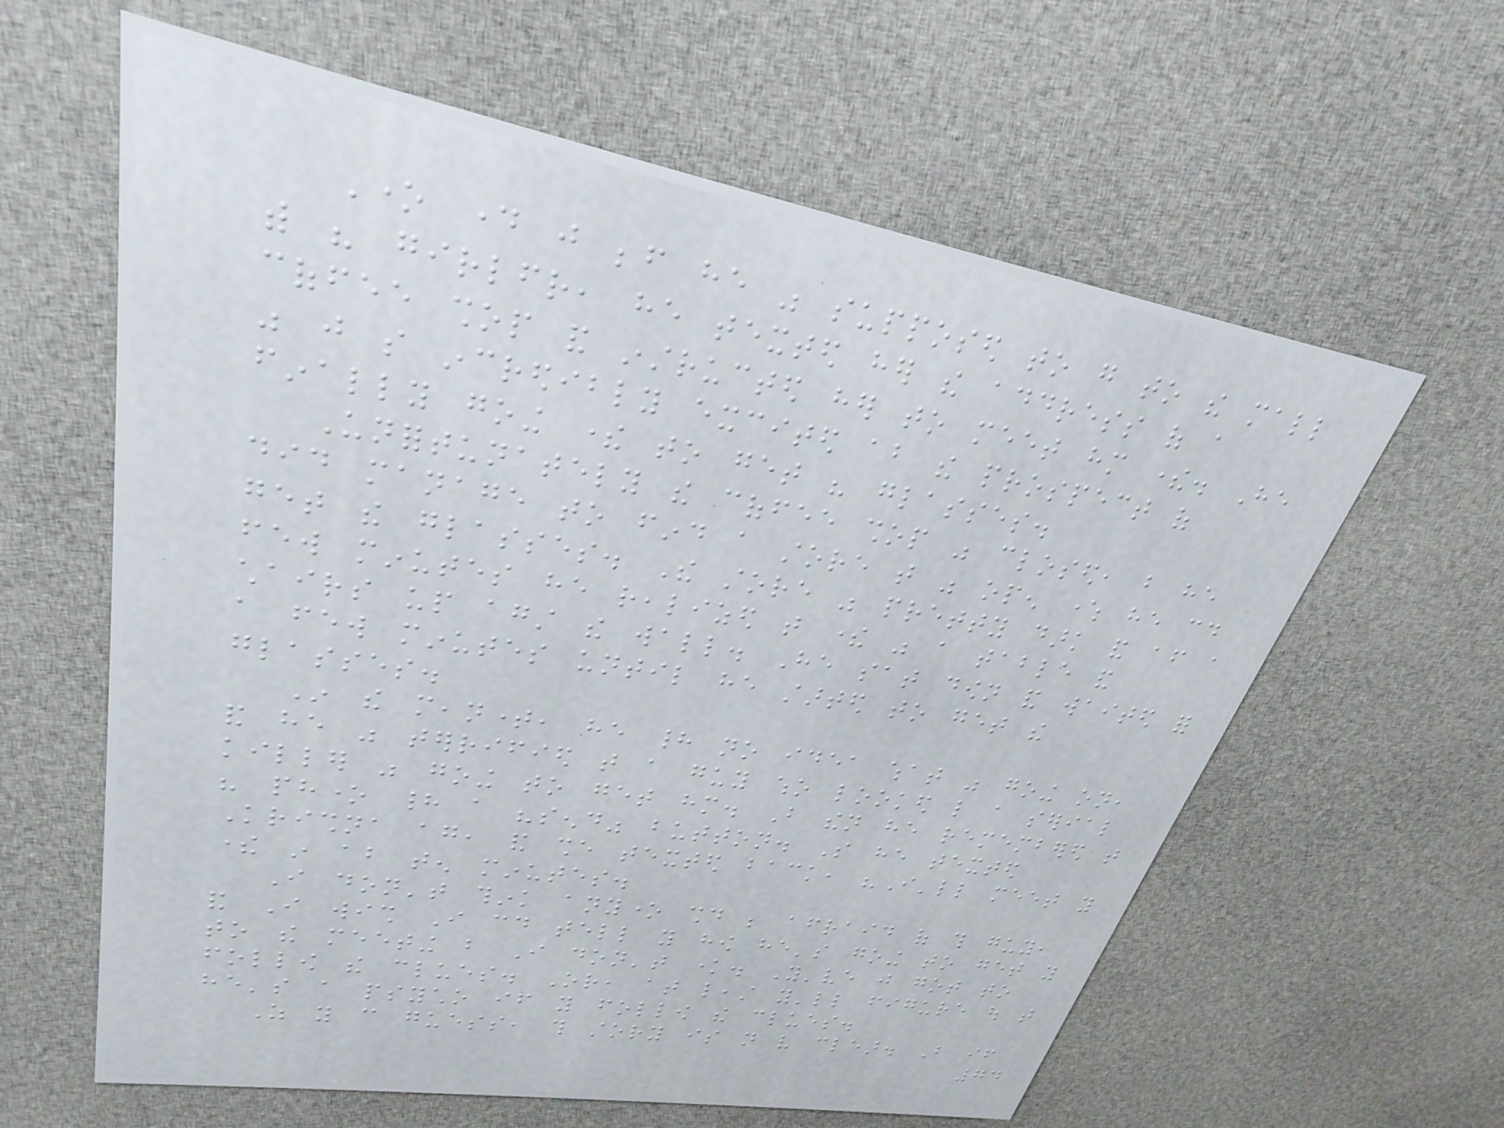One day just before he was supposed to go to the mall
with his girlfriend, he texted her the address of a
coffee shop and instructed her to meet him there. He
was just so incredibly excited about the prospect of
finally going there to get his glasses.
Unfortunately the coffee shop was closed, but he
did manage to find a store that was open where he could
get the glasses. The store was pretty dark and after a
few minutes he realized that there was a table and
chairs up against the wall. He sat down and waited for
a few minutes until he started to get the
glasses.
In the meantime, he had no idea what was going on,
and he was terrified that a guy who looked like a serial
killer was going to get him. But then he remembered that
his phone had a "send" button. So he texted
Krishna again, and she texted back, "I'll meet you
there in about ten minutes.
I don't think anyone should be afraid of this guy,
and I wish I could tell you how he's going to get you
to the meeting but I don't know. You've just got to
follow the clues. Or, at least you'll figure out that
he's a psycho if you follow the clues.
As you can guess, this story is not very clear. But if
74
